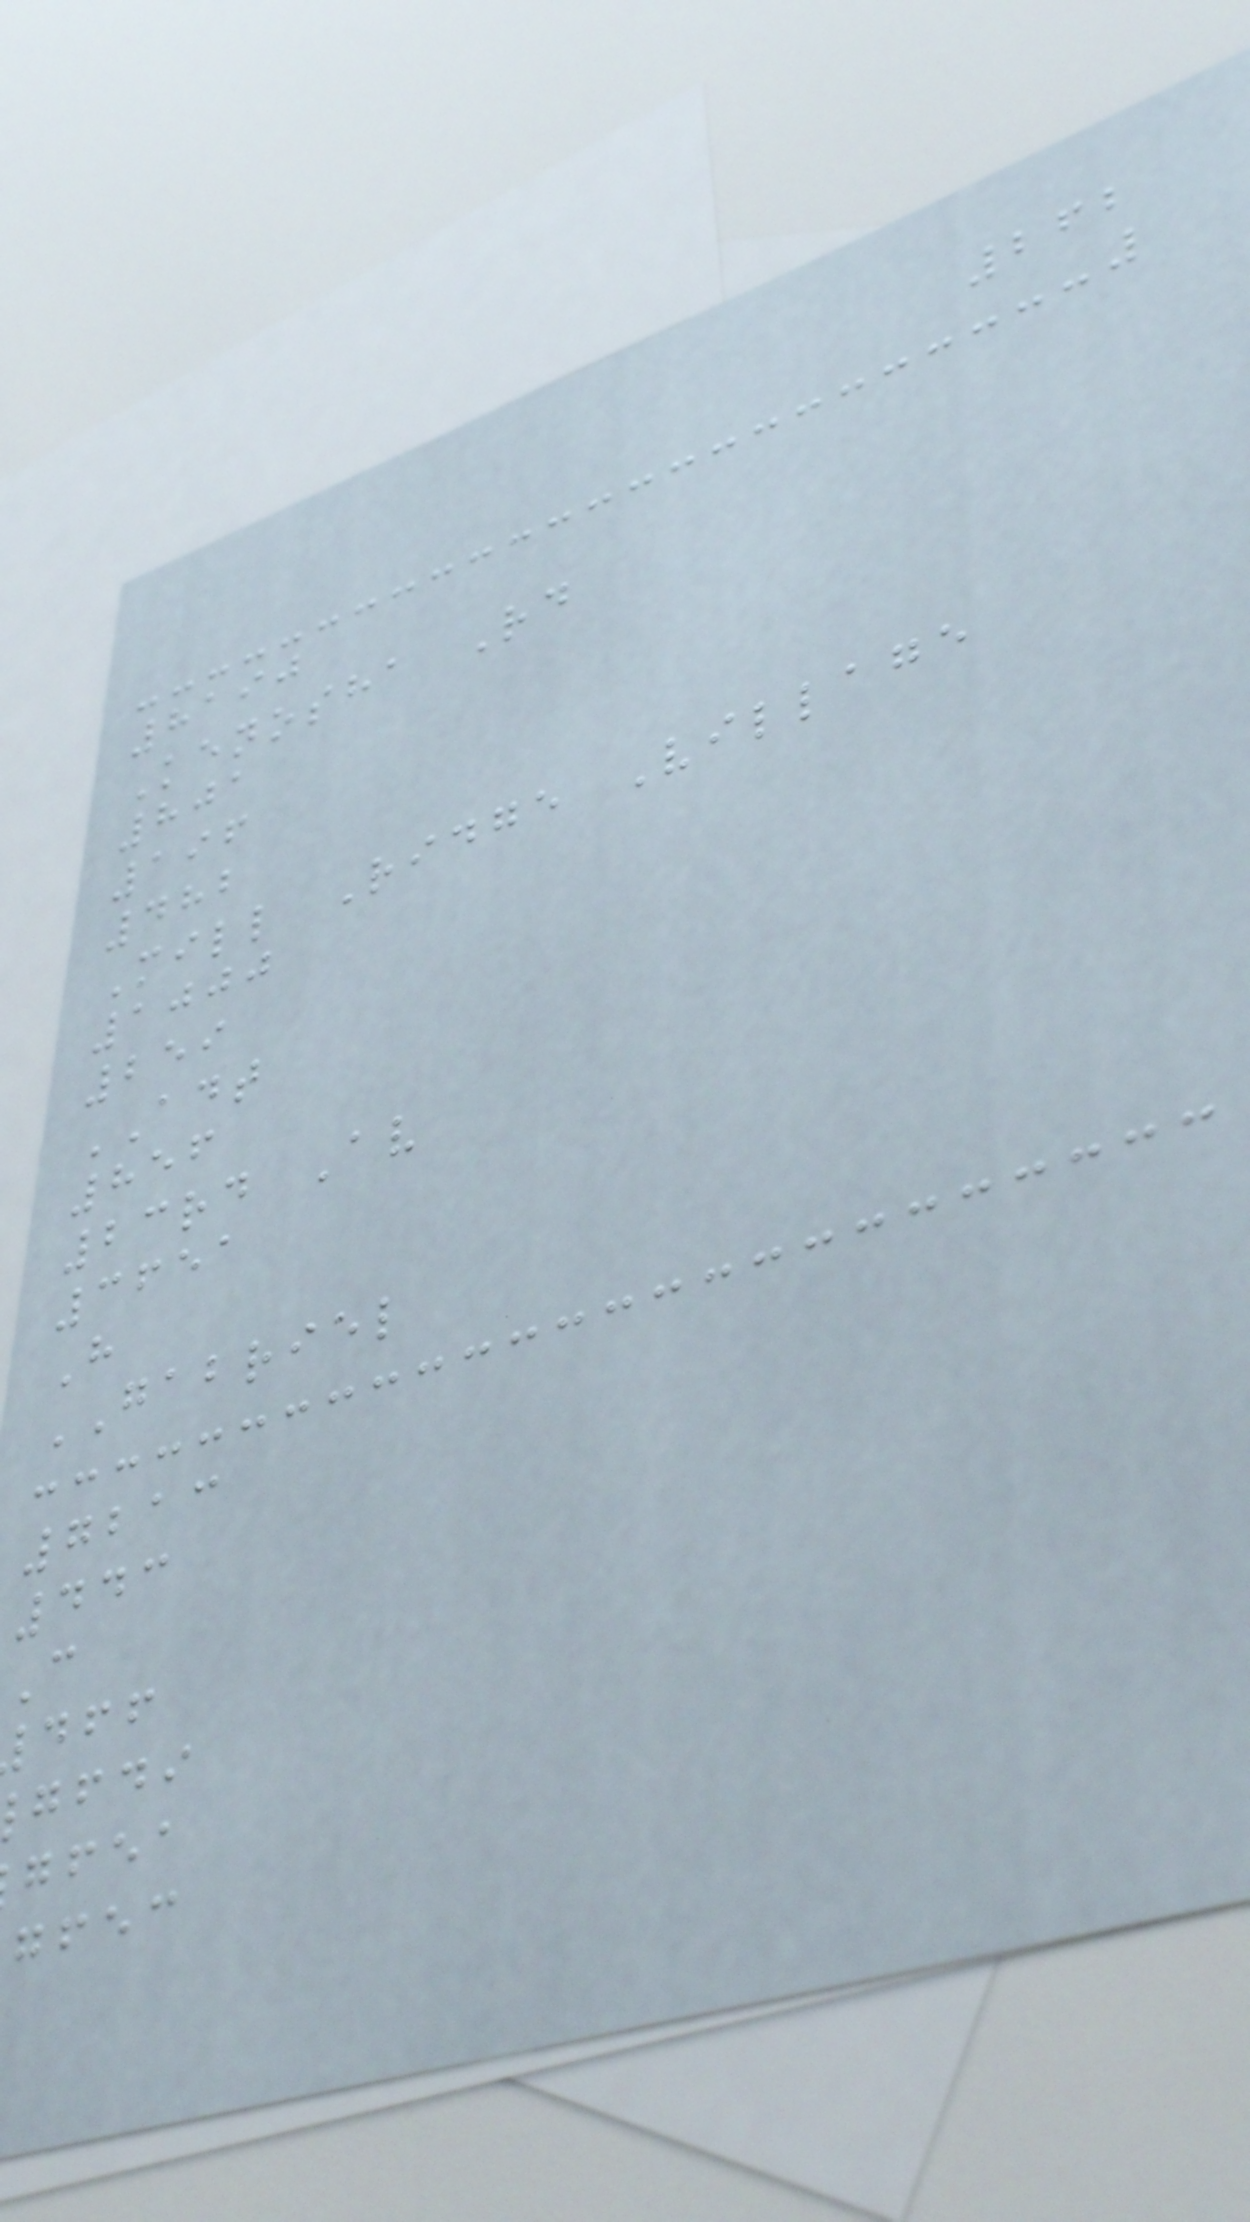262
8190
Kenosha Rd
801
196
482
Mill Ridge Village
1000
259
ADT
856
23rd Av
3651
H
GABRIEL
7213
443
C
gfdi
gfea
gfec
